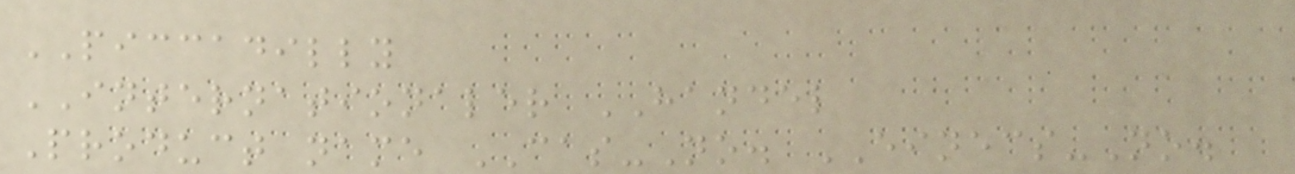PICCADILLY
INTERNATIONALER HANDEL
Product name CAS-No. EINECS-No.
